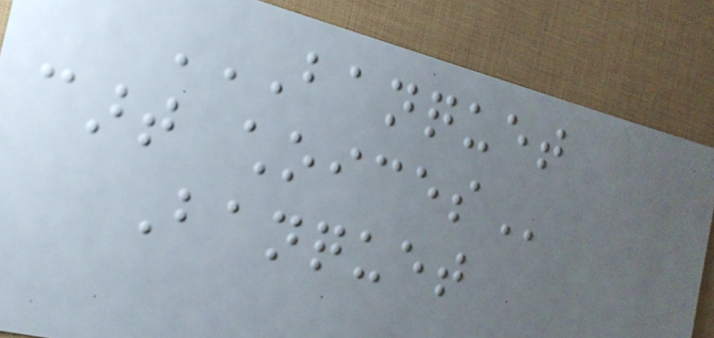BANQUET
CART CHOICES
Banquet
